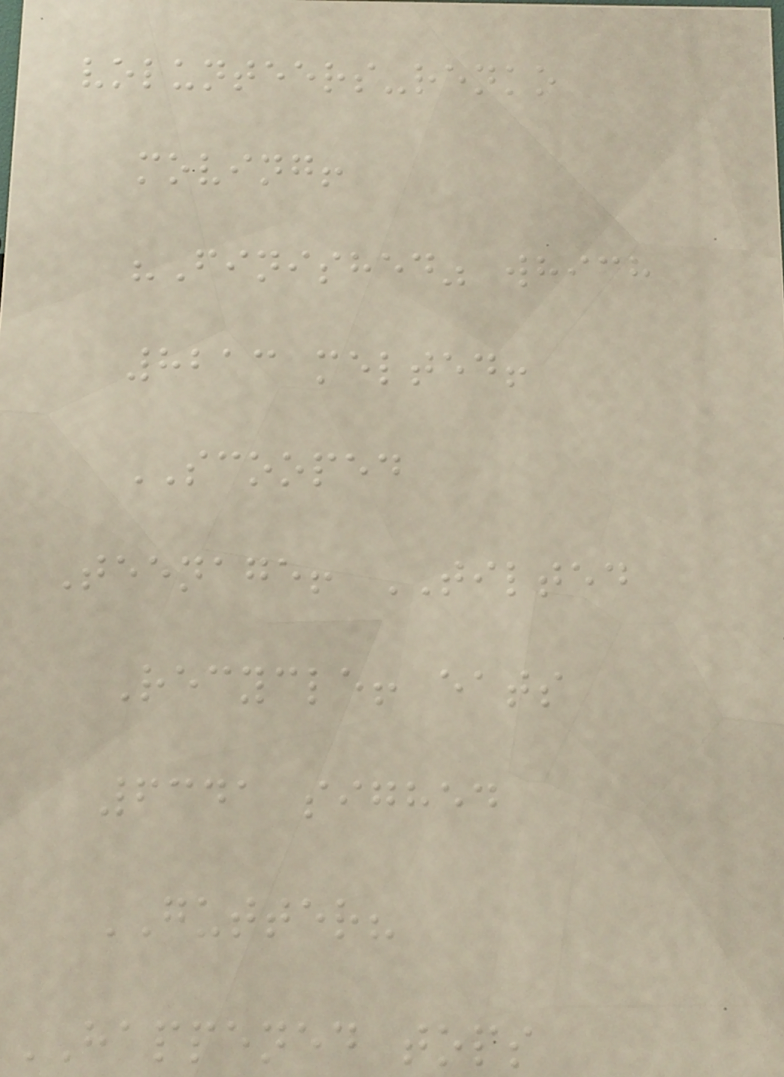volunteers-renko
moving!
"Finished" which
8213 melted!
SCOOPED
Teenage! TILTED
Recycle! eats
6341 sighed
GUTTER?
HAPPENED tops
